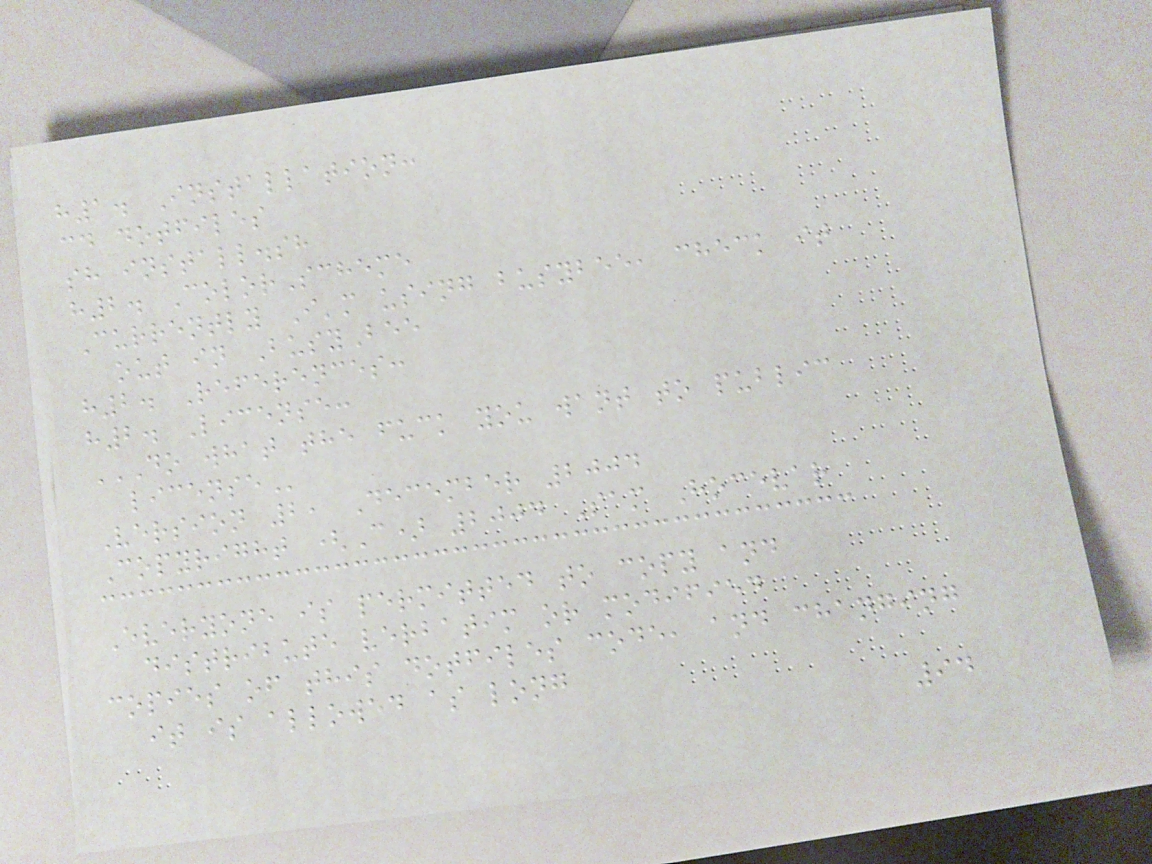h1. Installation:
cd dotfiles
sh install.sh
h2. ColorScheme
Currently I'm using busybee, check it
out in BusyBee
h2. References:
h2. License:
DO WHAT THE FUCK YOU WANT TO PUBLIC
LICENSE
Version 2, December 2004
Copyright (C) 2004 Sam Hocevar
Everyone is permitted to copy and
distribute verbatim or modified
copies of this dotfiles code, and changing
it is allowed as long
94
